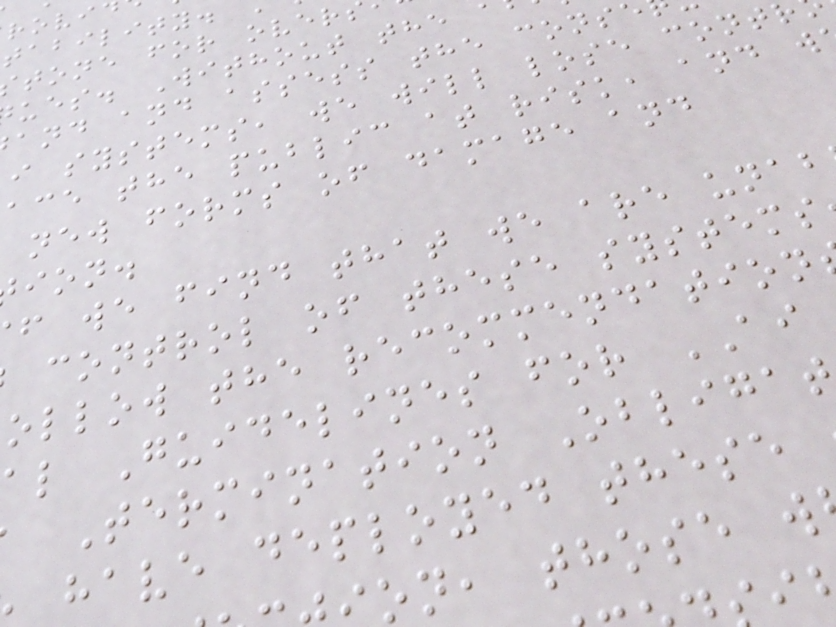tone for over
ues. Without the
and and assess the cons
i systems, we will lose cont
ace the public at risk, and w
new forms of damage and
ion.
f we find that we are unab
control of these systems
ollow the recommendation
al Guidelines for AI
Termination Obliga
have deployed these
on, those w
